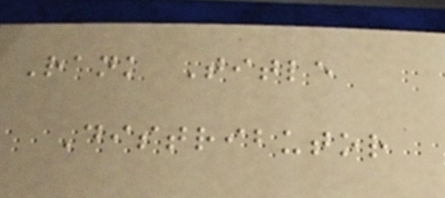Rank Title
Distributor
